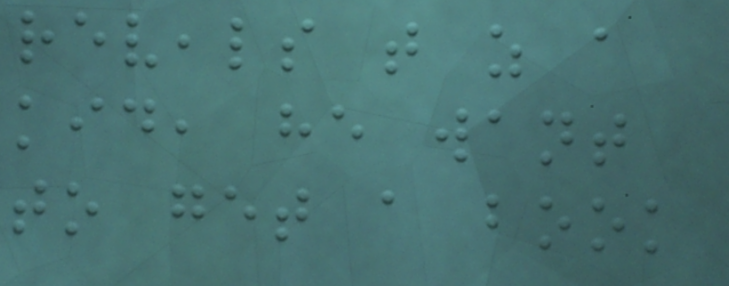reveals that as a
kid, he want
to get a book
